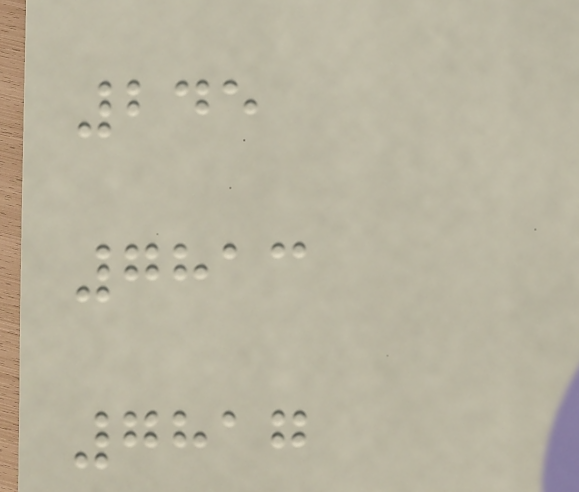245
7813
7817
